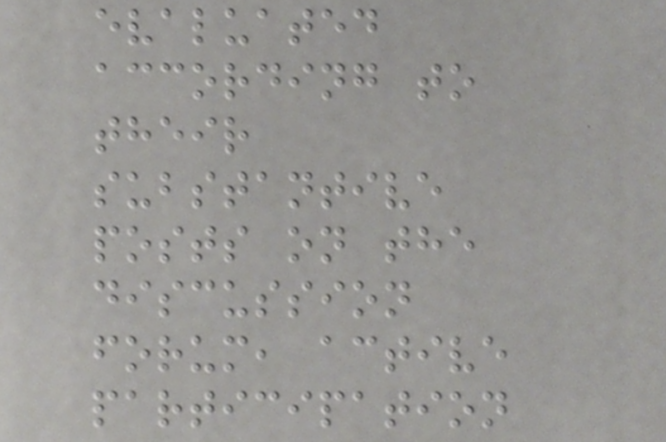evaluated
according to
their
substantive
posts on the
discussion
forum, active
participation
